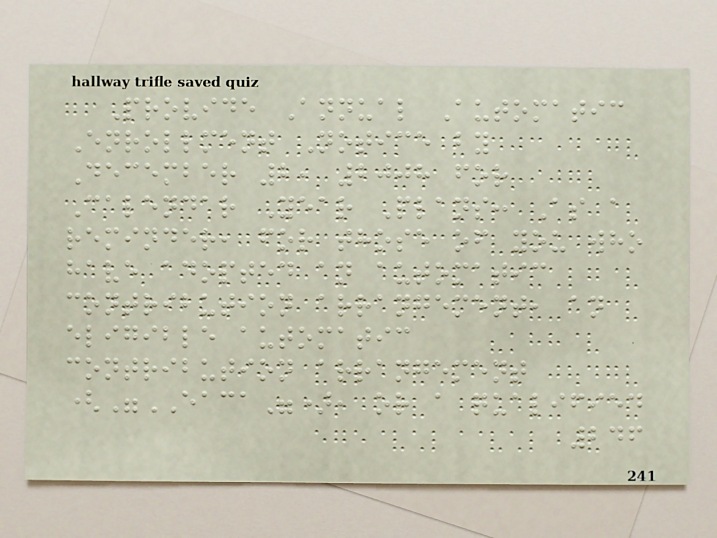Provide Annual Automatic
Enrollment Notice by
December 2, 2008 for
Calendar Year Plans: As a
reminder, for those of you who
have adopted an automatic
contribution arrangement, an
eligible automatic
contribution arrangement
("EACA"), or a qualified
246
